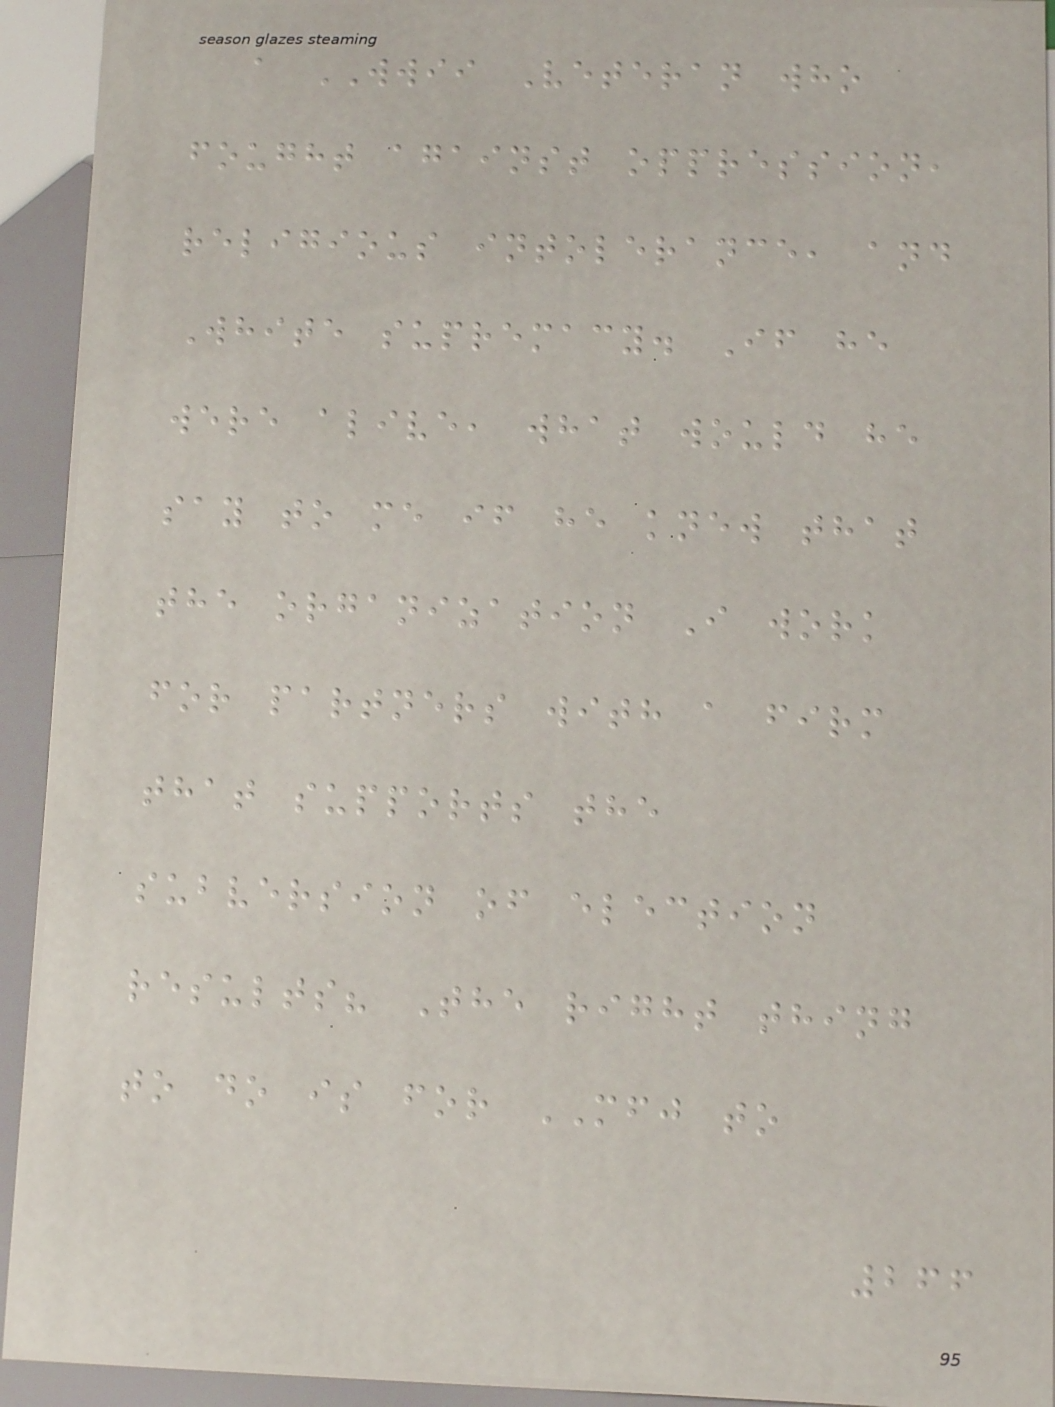a WWII Veteran who
fought against oppression,
religious intolerance, and
White supremacy. If he
were alive, what would he
say to me if he knew that
the organization I work
for partners with a firm
that supports the
subversion of election
results? The right thing
to do is for MFJ to
266
